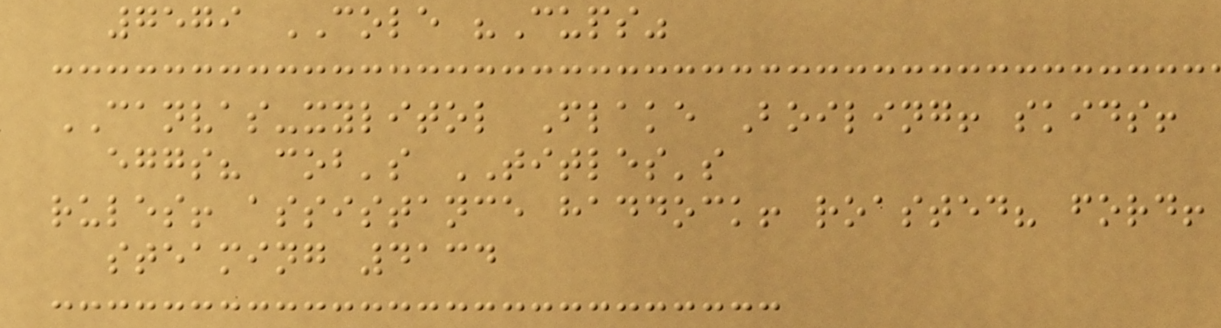7579 COLE "Cups"
CANVAS-xylitol Flake Boiling! skids!
eggs? cob's TITLES's
rules! assistance haddock! roasted? ford!
steaming 4134
